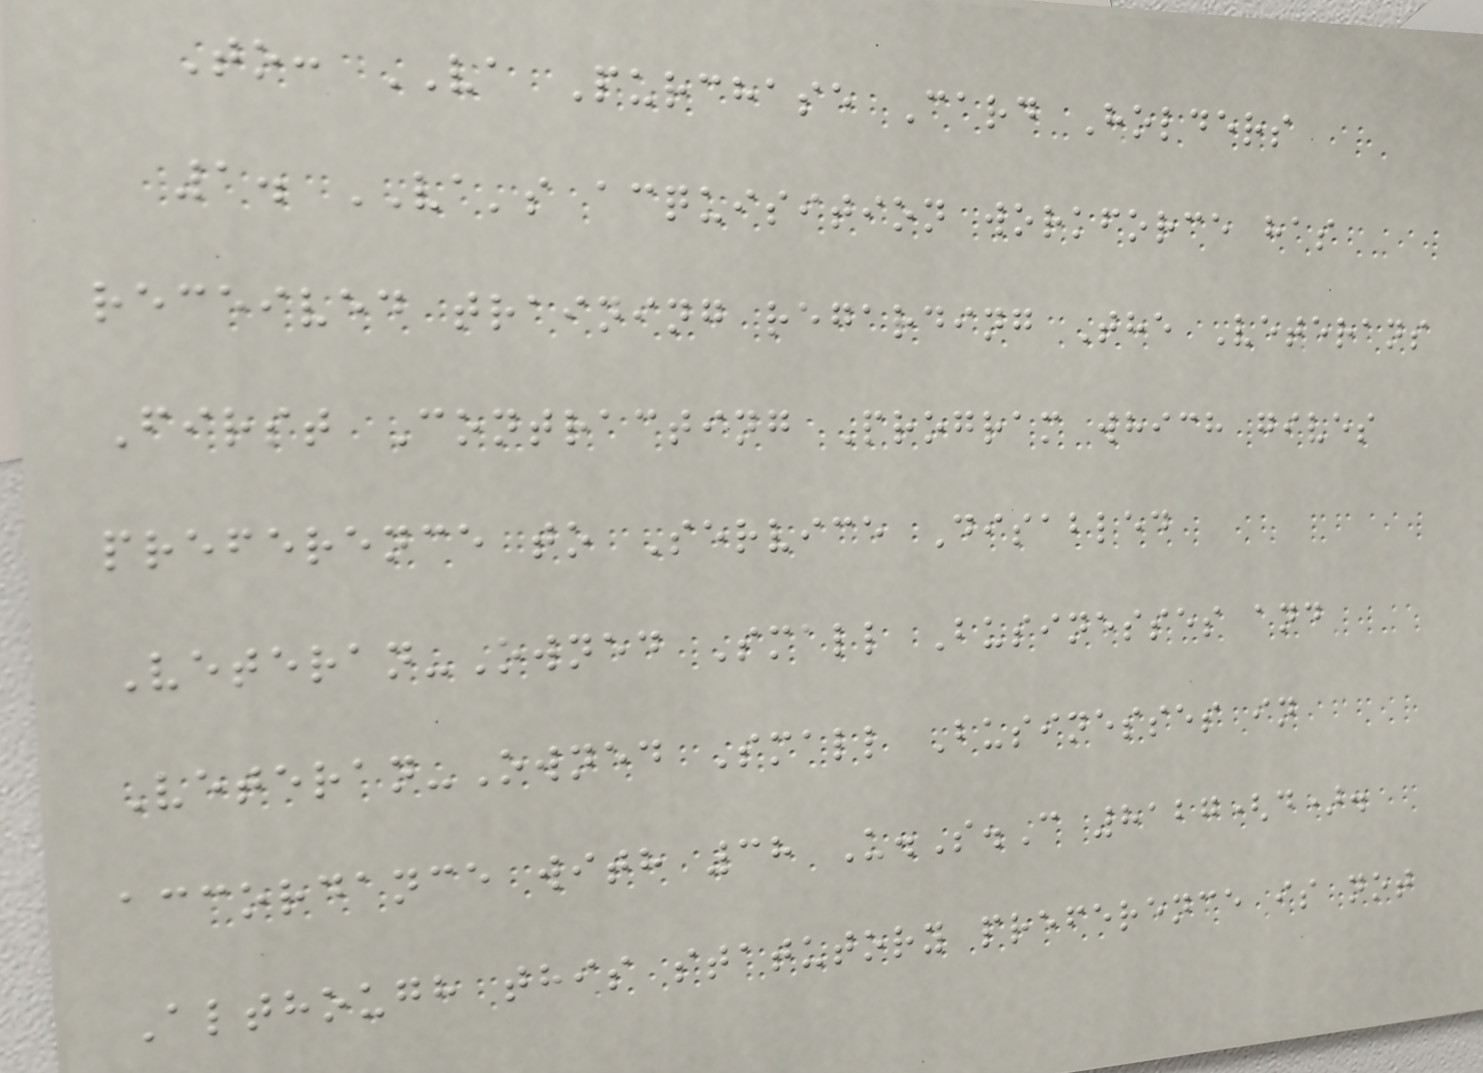To: VA Purchase Card Holders
1. VA's acquisition workforce has
received training regarding The Veterans
First Contracting Program which gives
preference to Service Disabled
Veteran-Owned Small Businesses and
Veteran-Owned Small Businesses in
accordance with 38 U.S.C 8127(d).
Although this statutory preference is not
